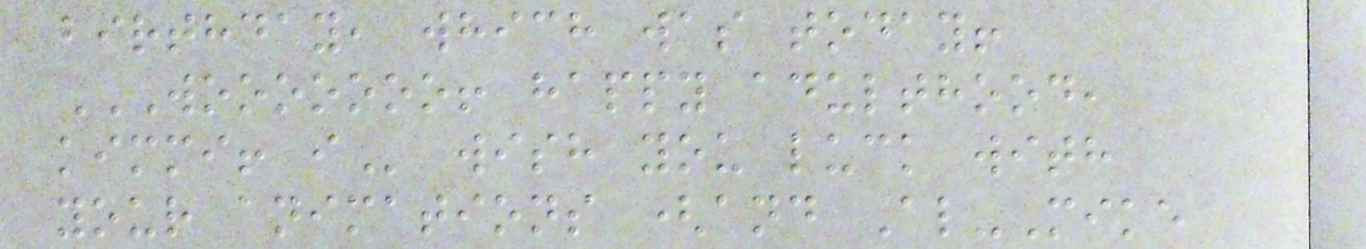birthday, which was today!
WOOOOOOO! HAPPY ADULTHOOD,
KIMMI! I wish you luck with
your animations (and Al-Mike
